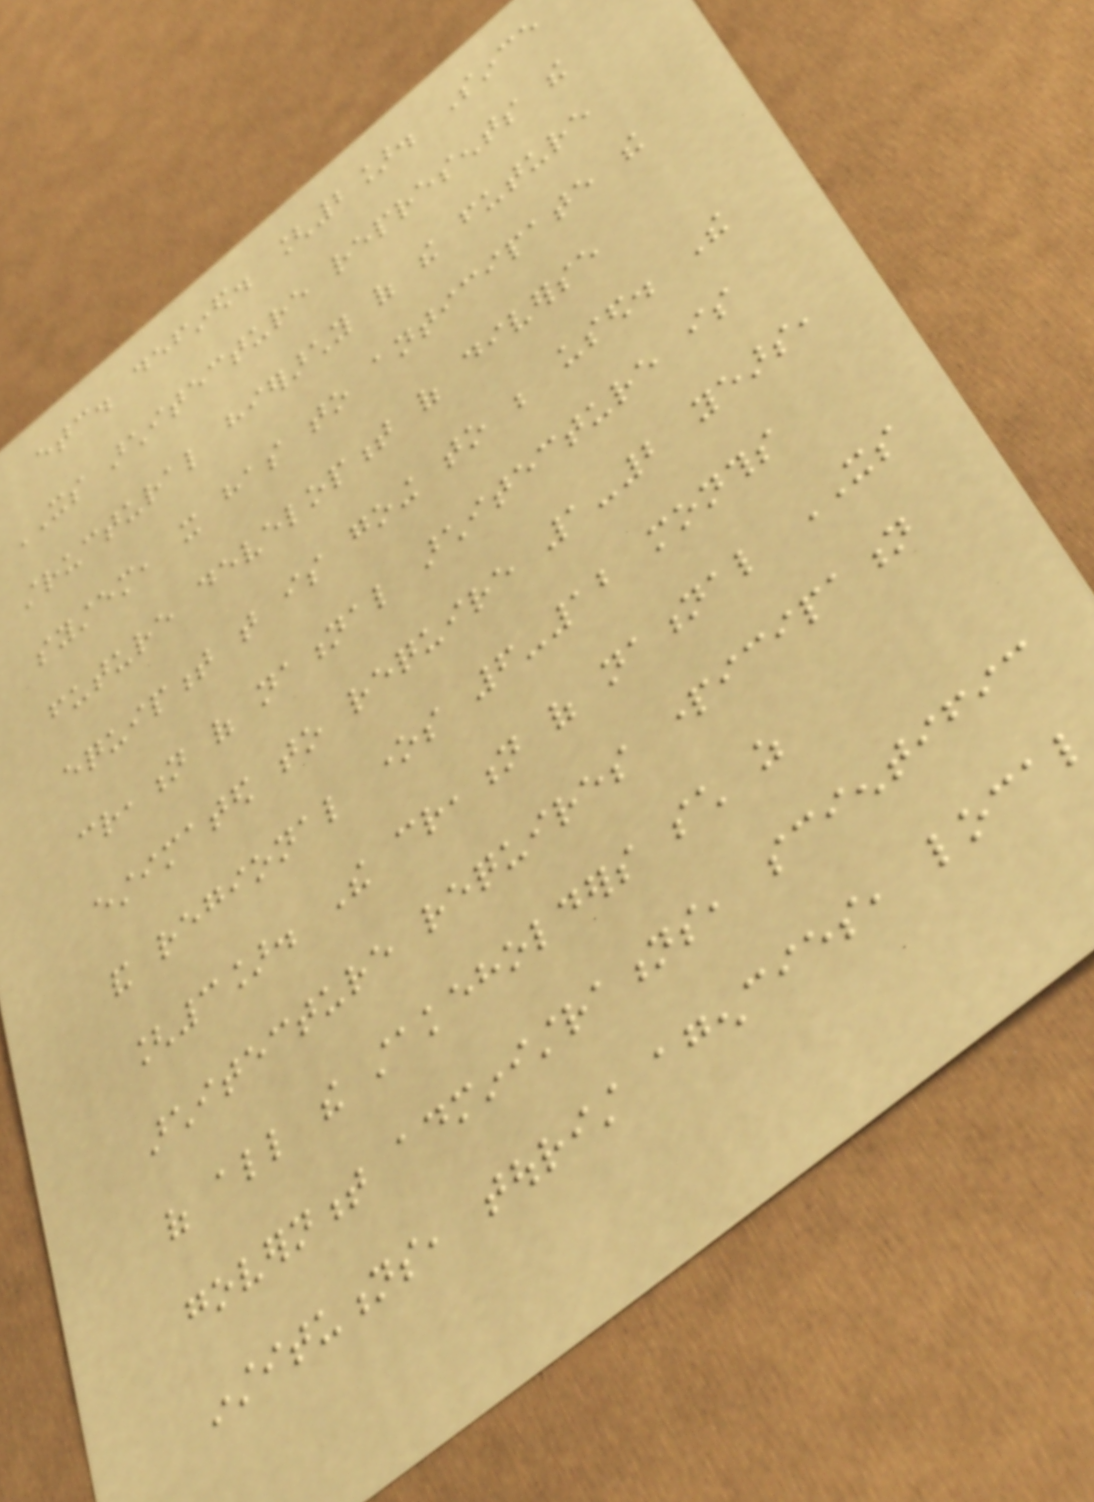etc. defined. [2]. Since
ITS architecture represents the
structural hierarchy of the future
system, it has to anticipate the
future development of diverse
equipment that is going to be used. The
creation of national architecture is
estimated to require 1-2 years,
and regional ones 6-12 months
[3]. The creation of national ITS
architecture requires participation
of all the stakeholders such as
government administrations, scientific
institutions, tourist agencies, local
